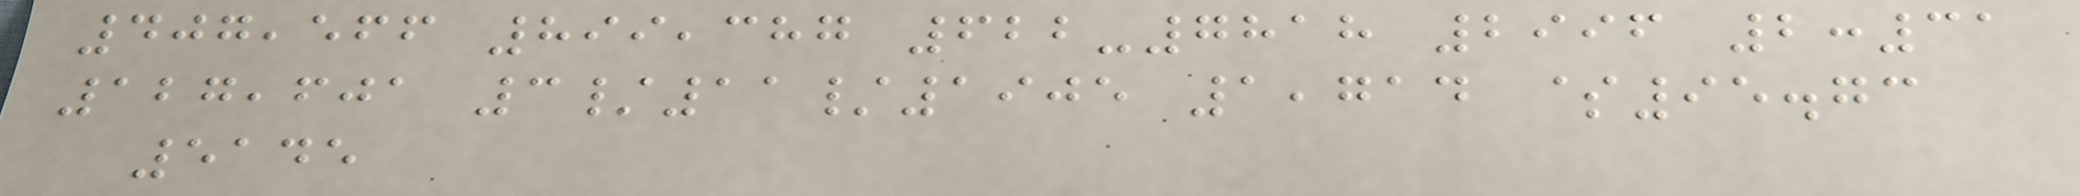407,566 899,387 622-7818 2996 2:31
127,601 3/11/1905 1,714 $95.73
5145
